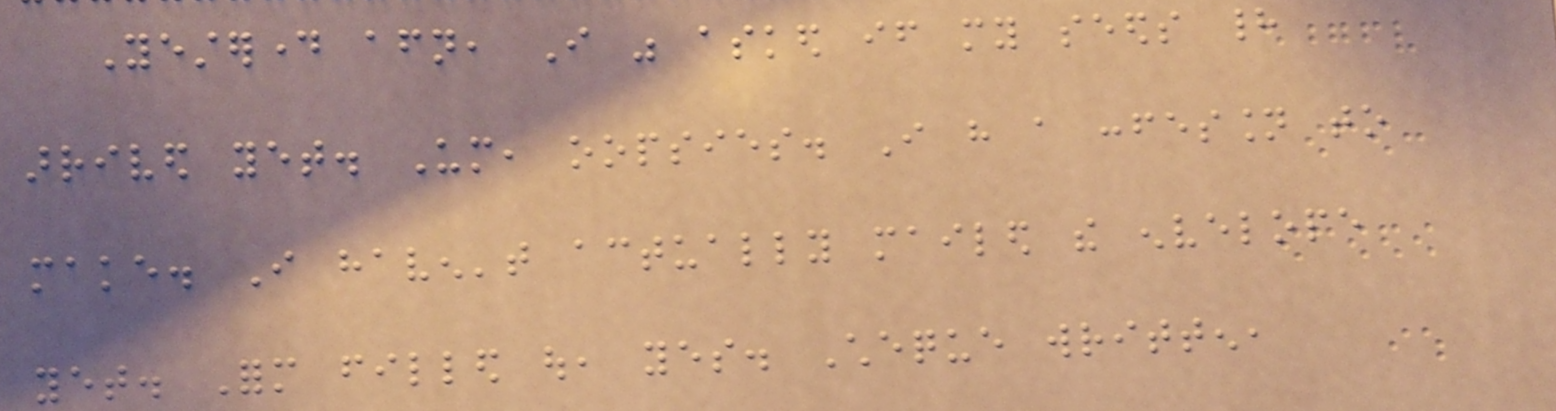Yesterday afternoon, I was asked if my seeds had
arrived yet. Um, oopsies. I have a confession to
make. I haven't actually mailed the envelope
yet. Form filled out, yes. Cheque written,
